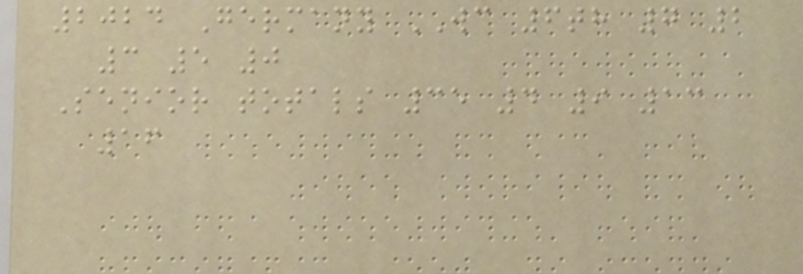2024 Germany WC 6th 7 2
3 5 0
Senior totals 35 4 9 13
16
